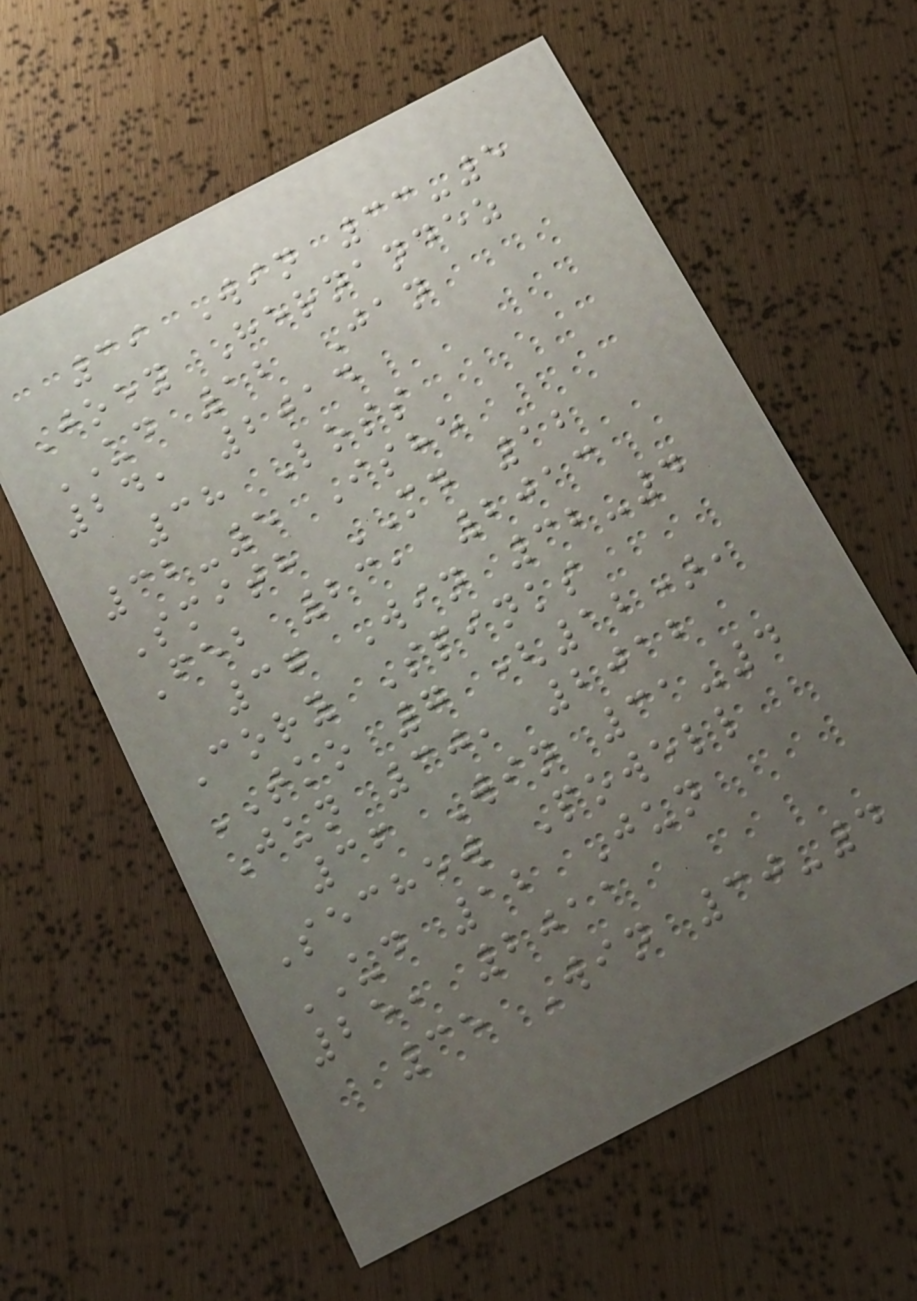39 Win 33-5
Joey Hernandez
UD 12 Jan
24, 2014
38 Loss
32-5 Ishe
Smith MD 12
Feb 23, 2013
37 Win 32-4
Cory Spinks
TKO 7 (12),
Jun 30, 2012
36 Win 31-4
Sechew Powell
UD 12 Jun
25, 2011
35 Win 30-4
